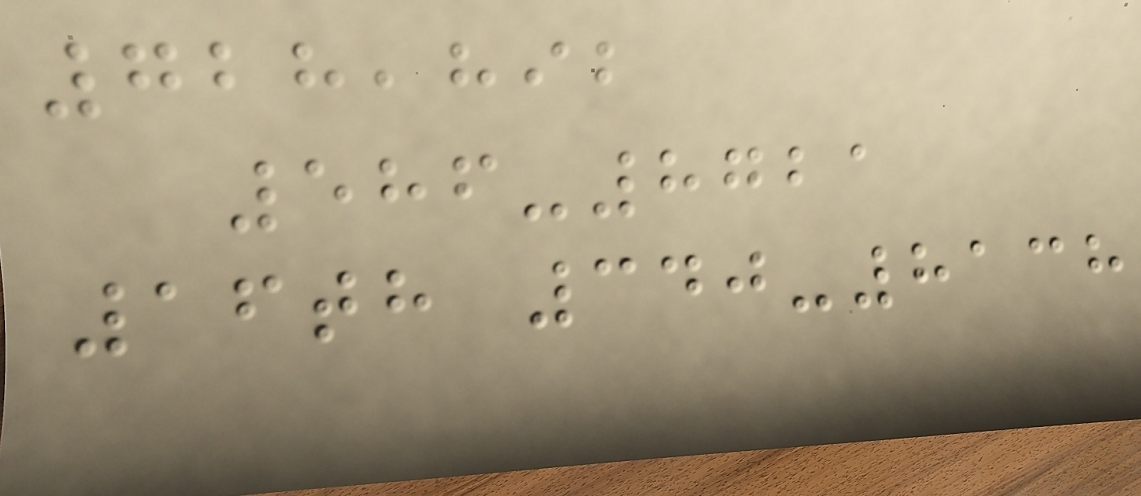728,892
586-8721
16th 340-8138
